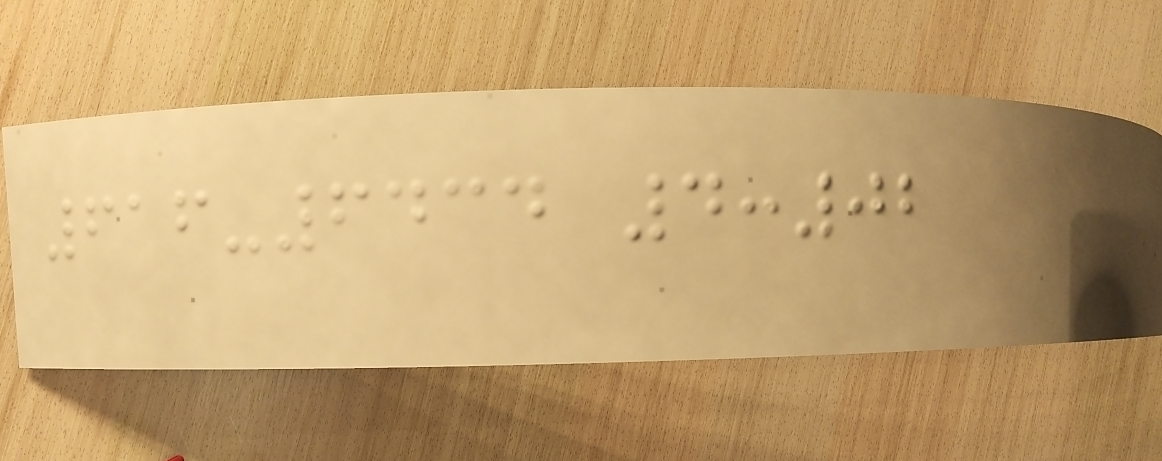616-6434 4:02
